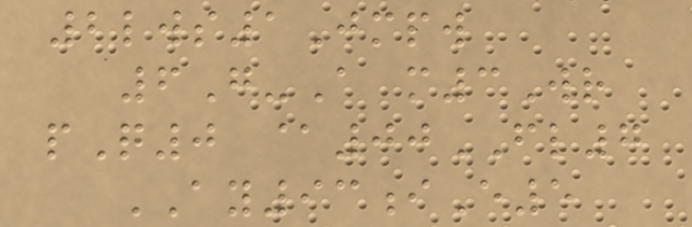2lws1Jmpw
6G-A m3Wr
pQ0 @00FL7
AY93iE5
